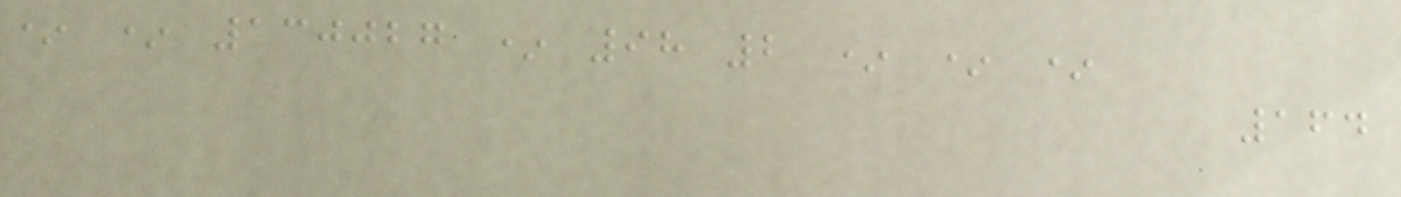* * 130027 * 98 2 * * *
164
